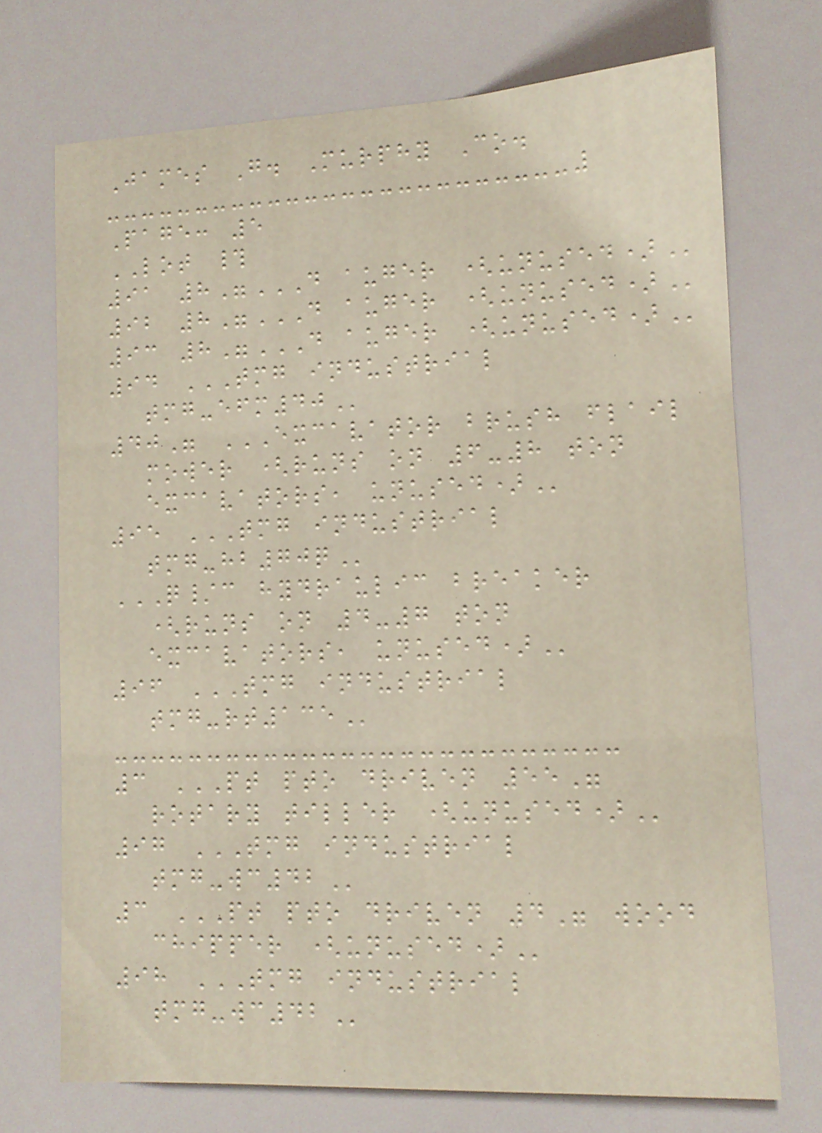James G. Murphy Co.
Page: 5
LOT #
91 8"D AUGER (UNUSED)
92 8"D AUGER (UNUSED)
93 8"D AUGER (UNUSED)
94 TMG INDUSTRIAL
TMG-EFM40
40" EXCAVATOR BRUSH FLAIL
MOWER (RUNS ON 6-8 TON
EXCAVATORS, UNUSED)
95 TMG INDUSTRIAL
TMG-HB70Q
Q/C HYDRAULIC BREAKER
(RUNS ON 4-7 TON
EXCAVATORS, UNUSED)
96 TMG INDUSTRIAL
TMG-RT135
3 PT PTO DRIVEN 55"
ROTARY TILLER (UNUSED)
97 TMG INDUSTRIAL
TMG-WC42
3 PT PTO DRIVEN 4" WOOD
CHIPPER (UNUSED)
98 TMG INDUSTRIAL
TMG-WC42
